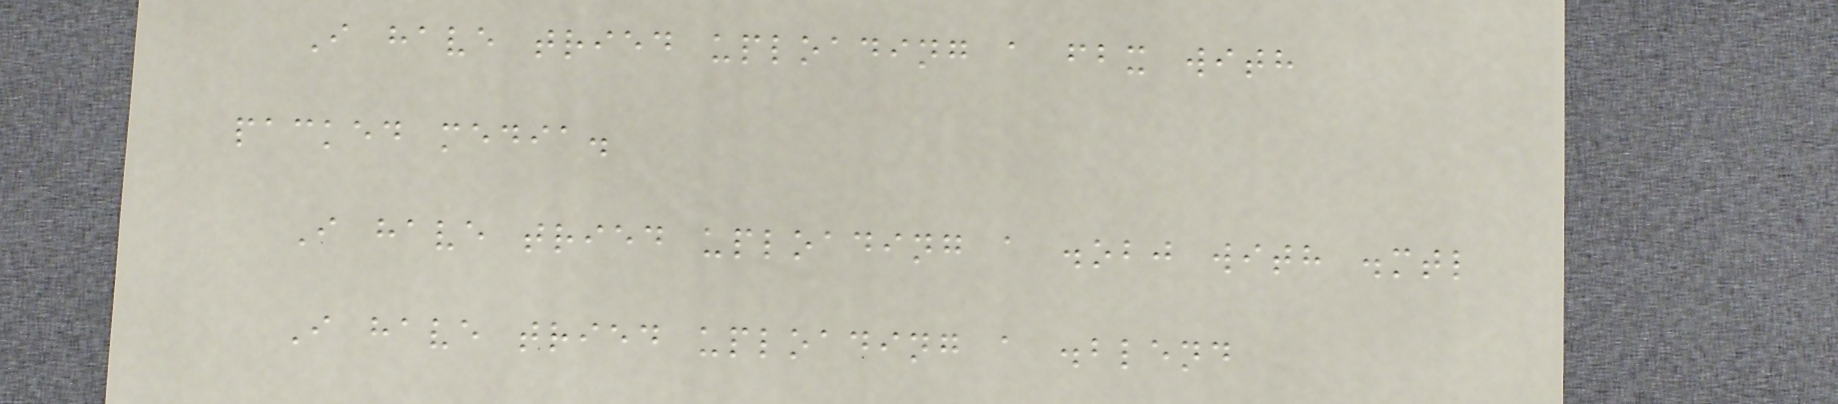I have tried uploading a fbx with
packed media.
I have tried uploading a .obj with .mtl
I have tried uploading a .blend
